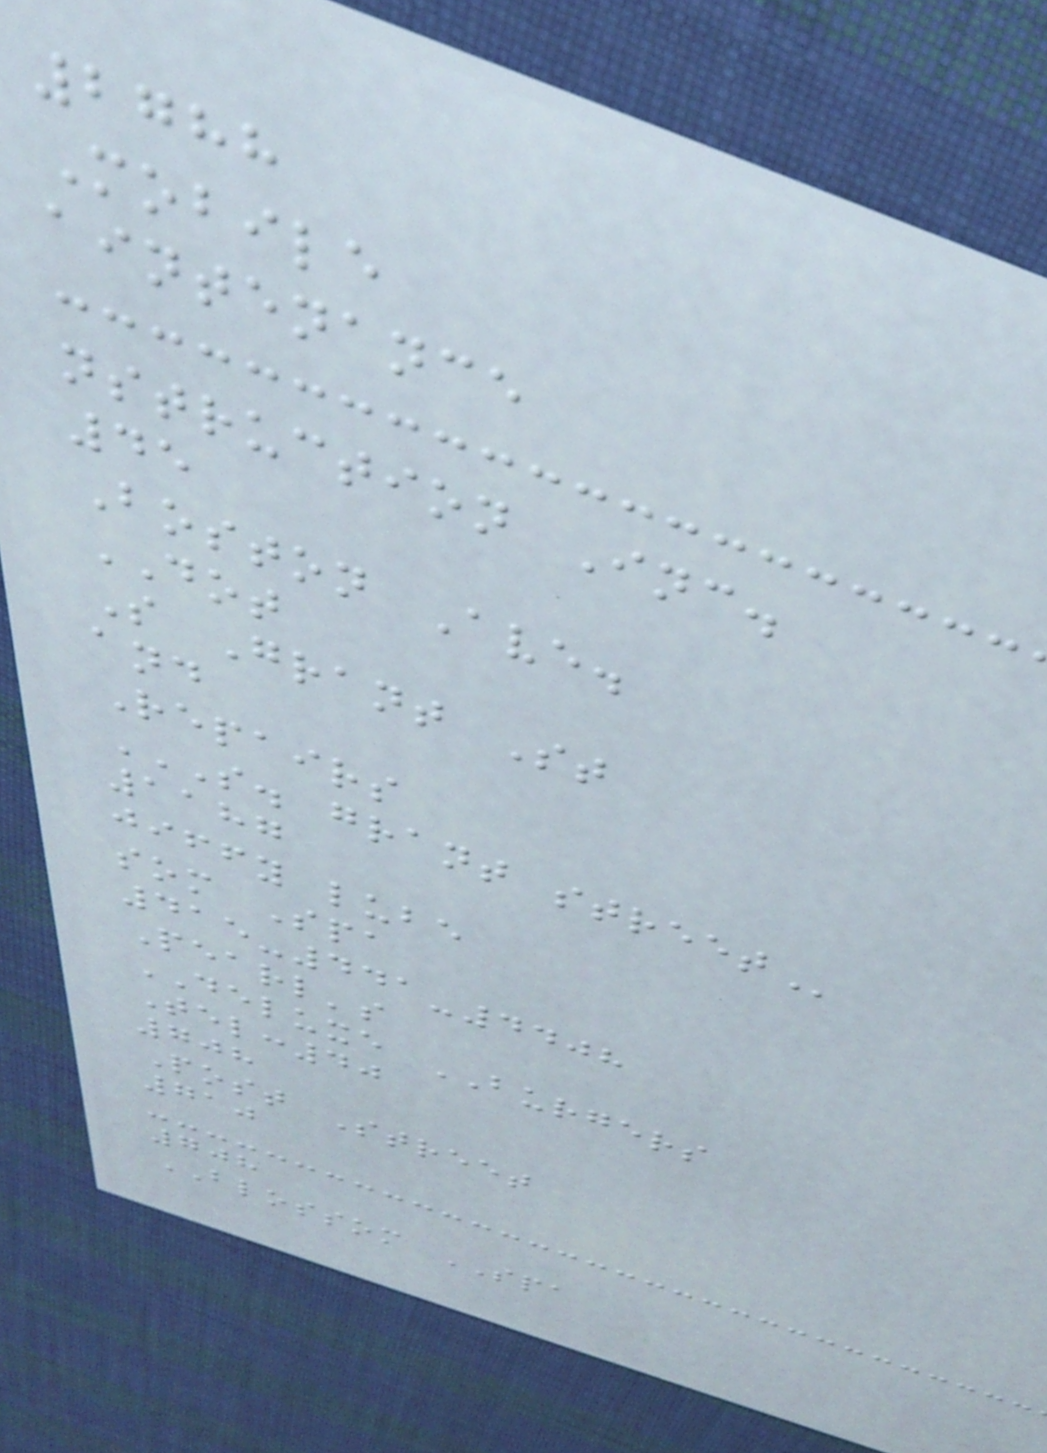2788
Mobile
aintenance
nstruction Inc.
45
Boston Ave.
DOT
S Grant St
and
Repairs
S. GRANT STREET
1187
jiffy lube
som Spa
415-441-4408
Pearl's
DELUXE BURGERS
Tel:40
708
Post Street
710
708
BLOSSOM SPA
